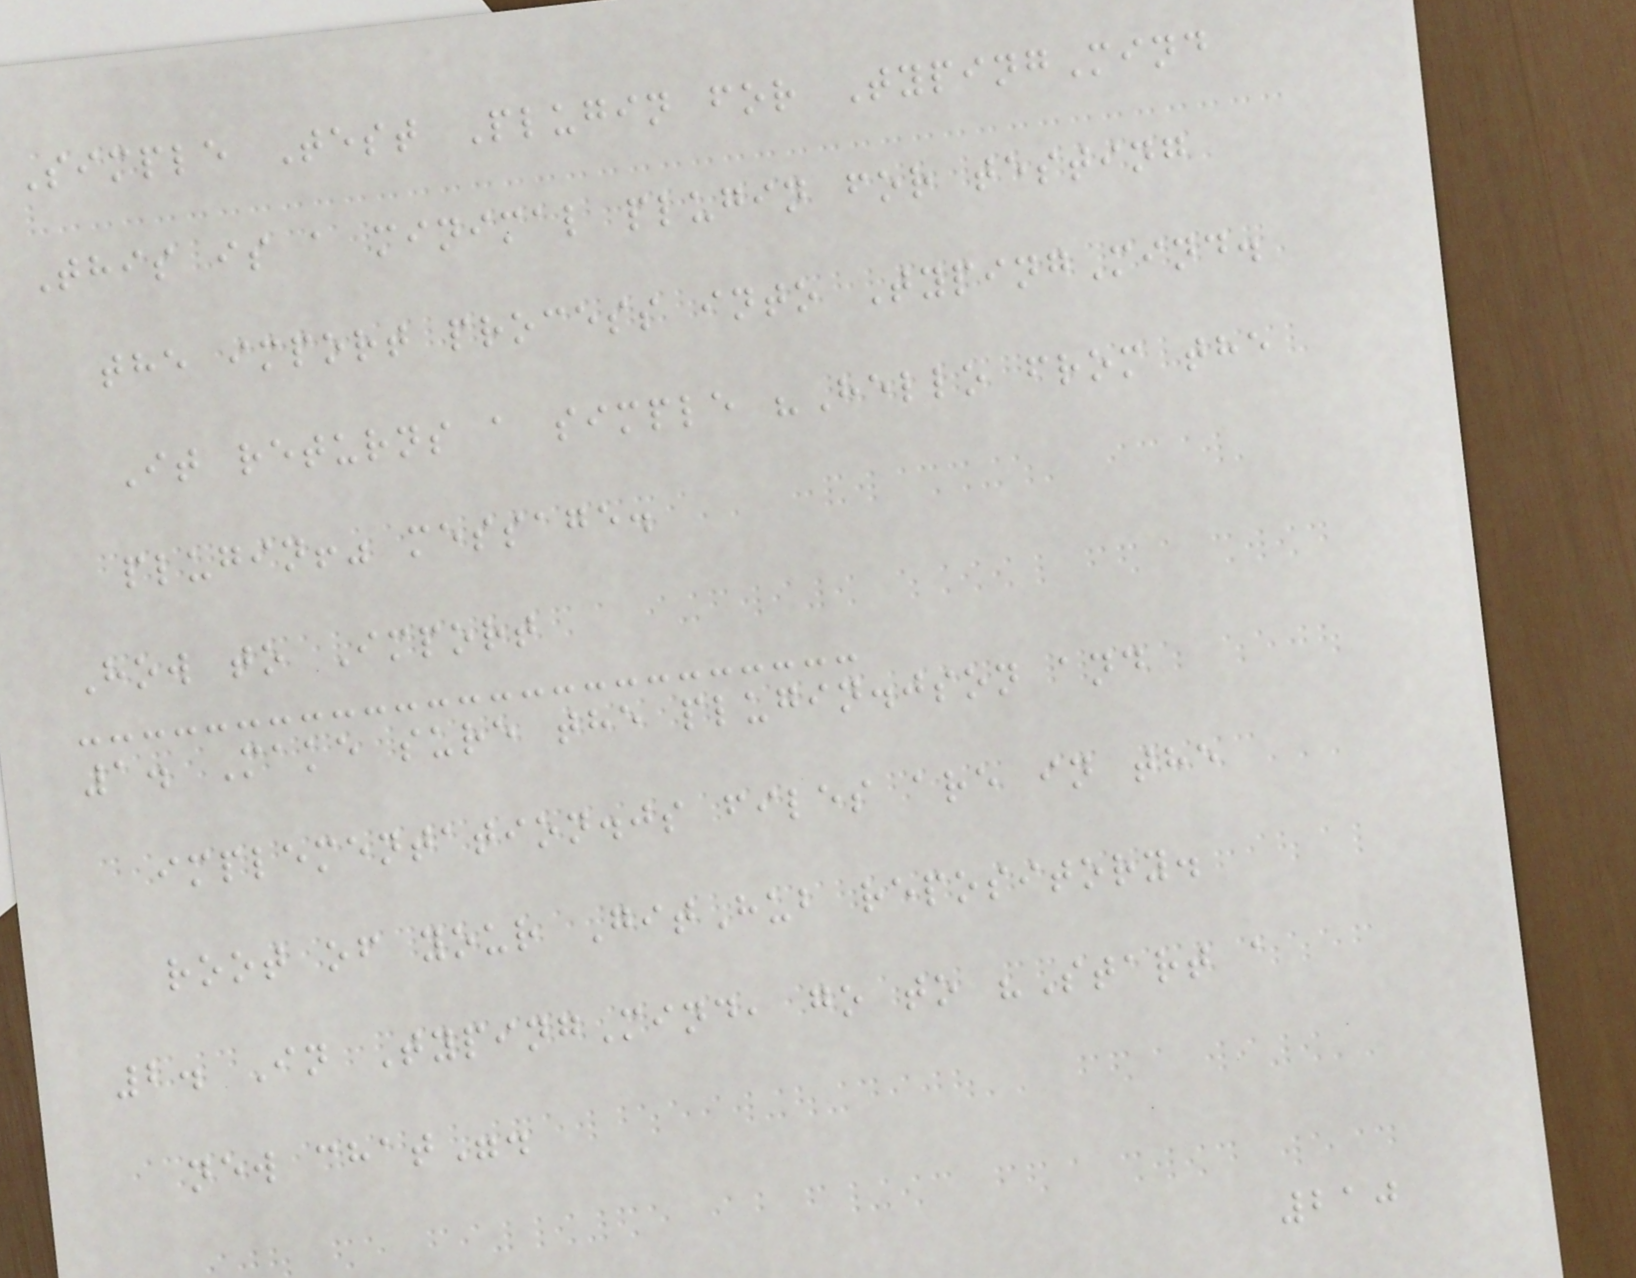Simple Test Plugin for TypingMind
This is a minimal plugin for testing
the import process into TypingMind.
It returns a simple "Hello from the
plugin!" message.
How to Import
1. Make sure the plugin.json and
implementation.js files are in the
root of your GitHub repository.
2. In TypingMind, go to "Start a
new chat".
210
